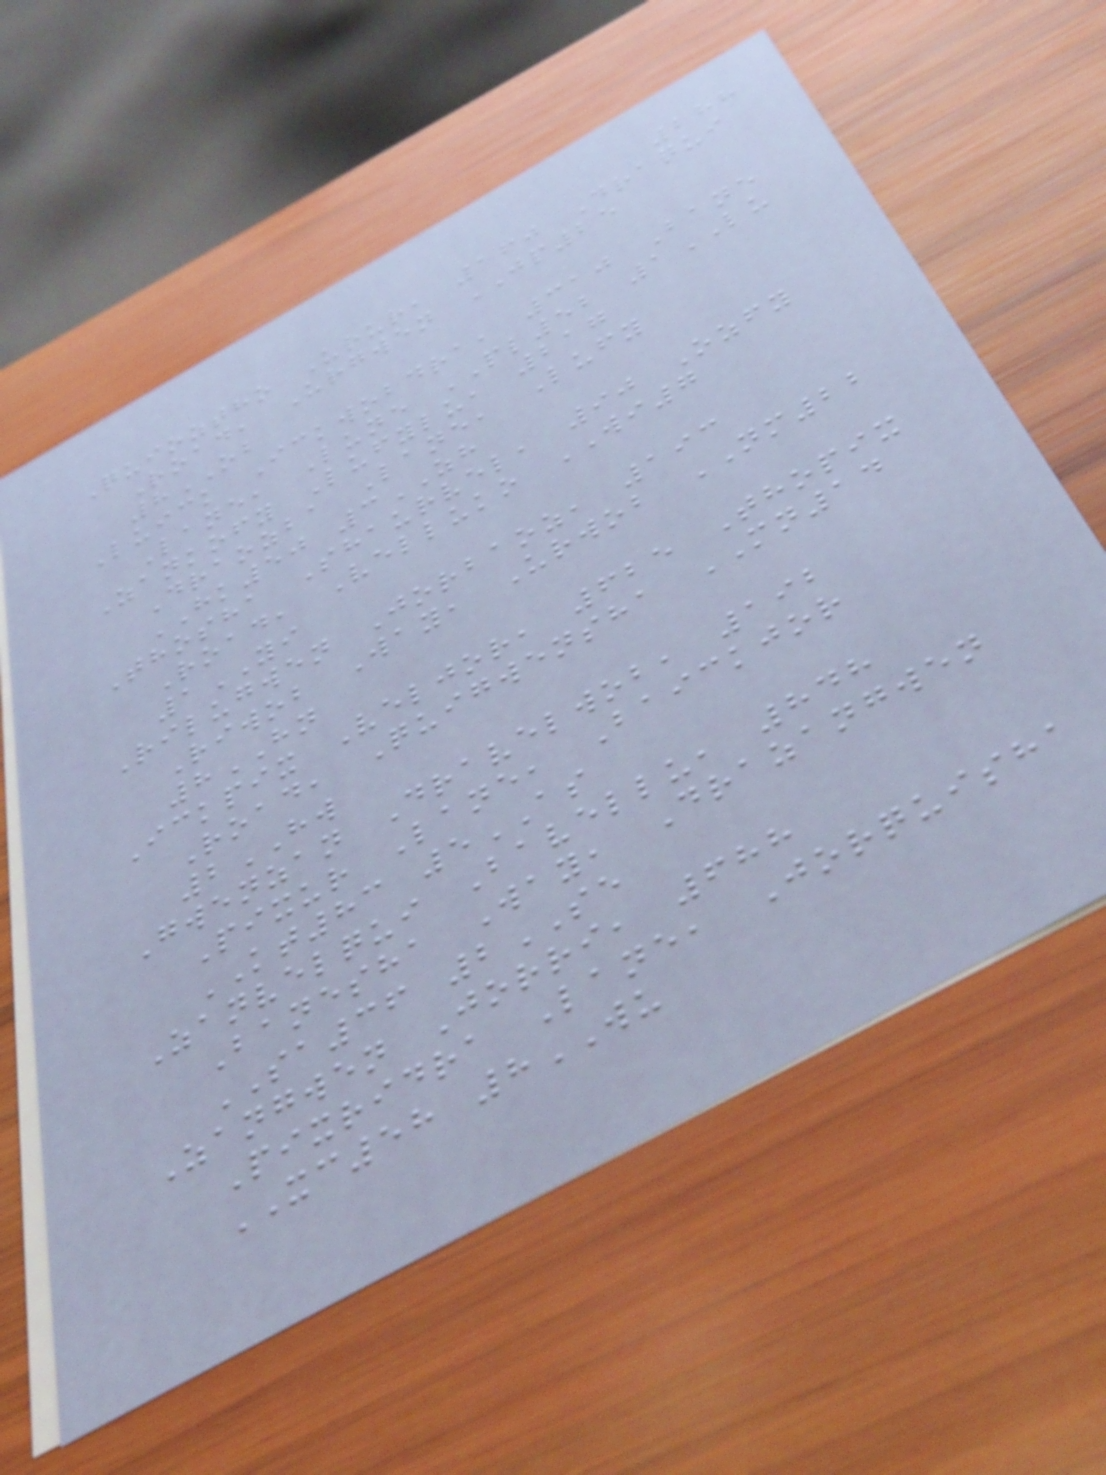288
Quioztho Urur, 160 Draqui
Road, Urgwen JP25
8OB
Luick Ickwobdra, 310 Bane
Lane, Lune PL52 1LU
Zankofy Lufylu, 217
Draozba Lane, Lufy
HK50 3ZH
Thosha Shaurvel, 90 Ozfy
Road, Velluko WI7
1YI
Rilugwen Jorbaoz, 193
Riwob Way, Urwob NM22
8HN
Ickpix Veljor, 625 Thopix
Road, Quigwensha MN14
2HW
Gwenzan Dravelwob, 192
Pixur Lane, Baickjor
KT83 5AS
Zanvelqui Bavellu, 848
Banesha Way, Drazangwen
SA36 2SE
Zangwen Jorri, 688
Pixridra Lane, Jorquisha
XC58 8WU
